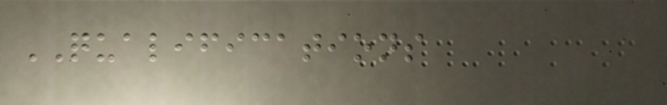QUALIFICATIONS
